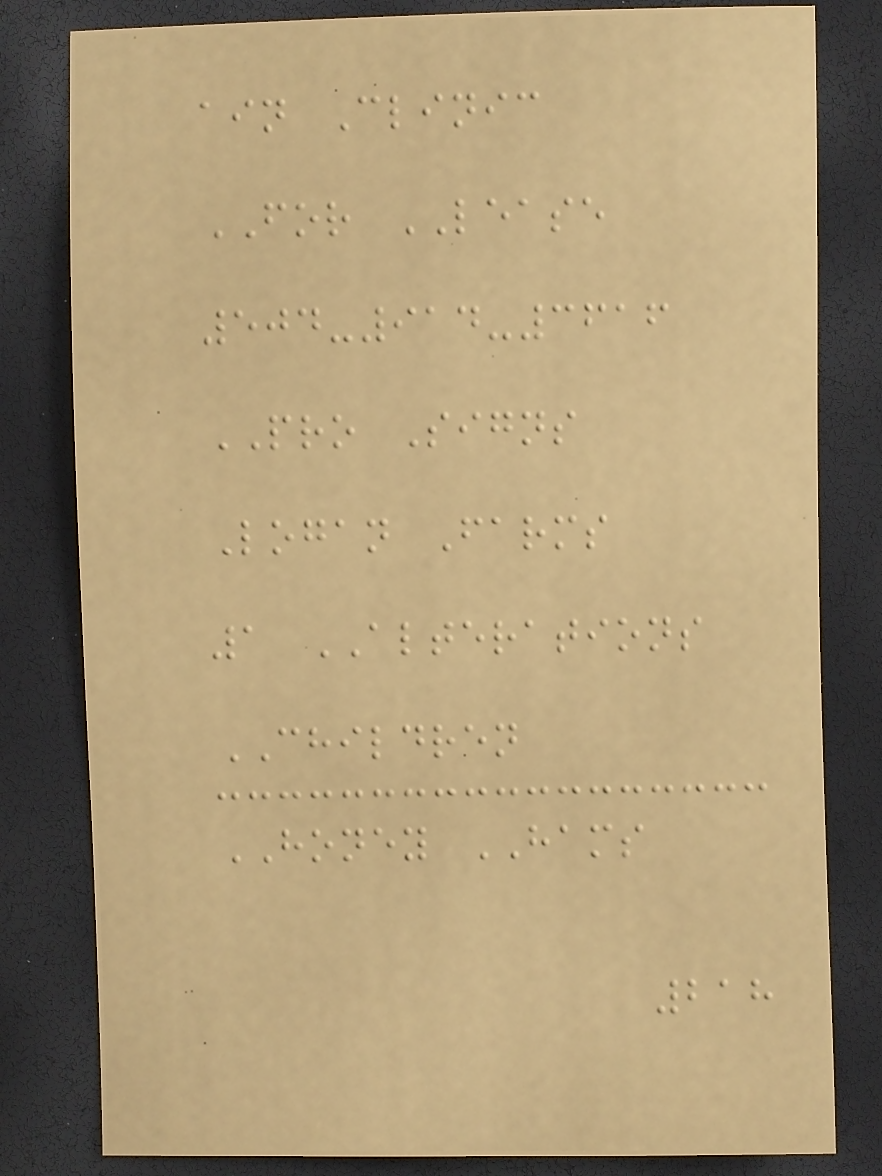ain Clinic
FOR LEASE
504-914-3616
PRO Signs
Logan Farms
1 ALTERATIONS
CHILDREN
HONEY HAMS
218
